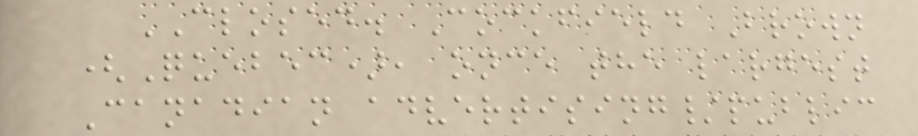CLOSED. Cockfield Brown
(Quebec), once the largest
Canadian advertising/public
